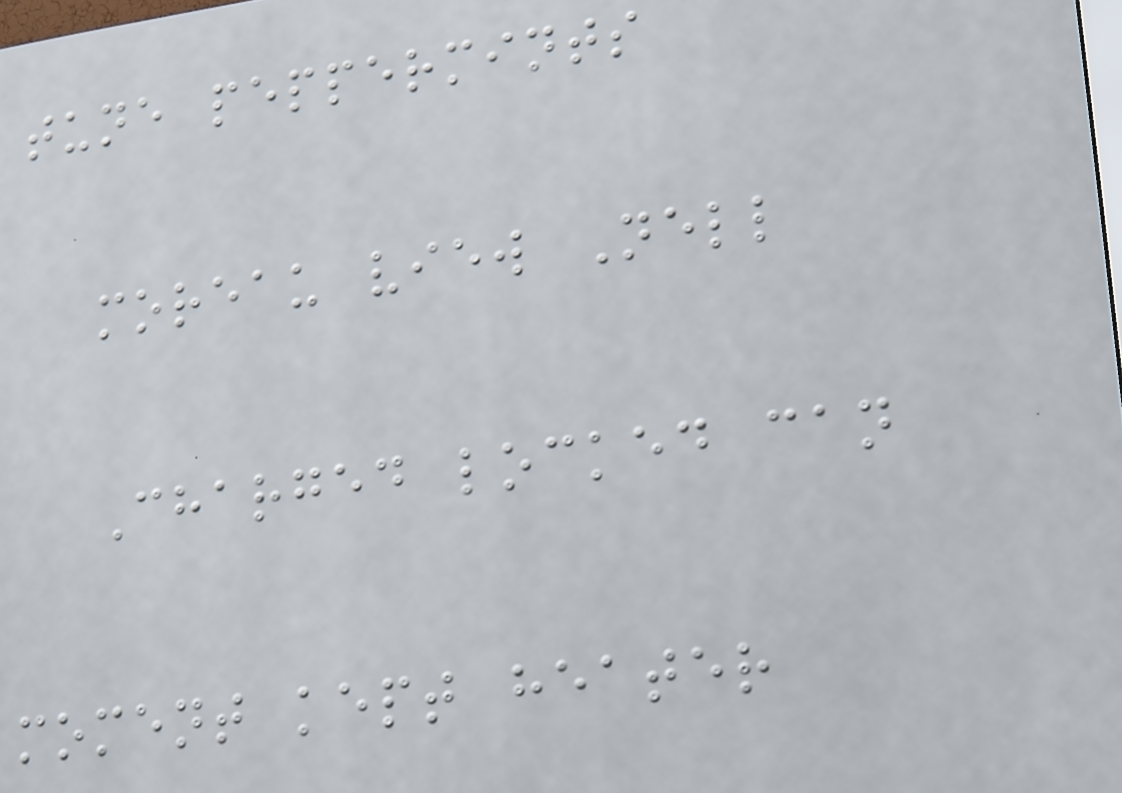tune peppermints
moreau view Nell
Charged locked can
moment kept heater
